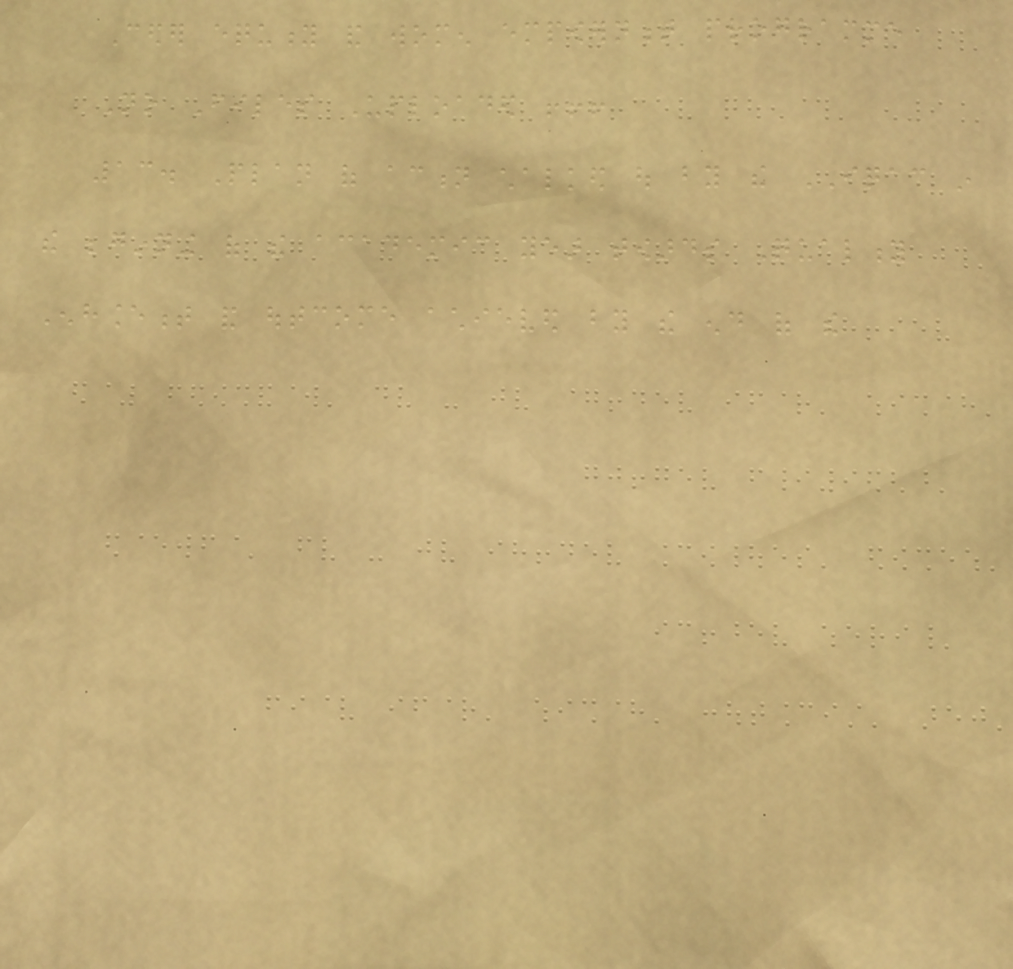Ceder equity and women empowernment programme
No Files Uploaded !!!
13. Plan of action chalked out by the IQAC in
the beginning of the academic year towards Quality
Enhancement and outcome achieved by the end of the
